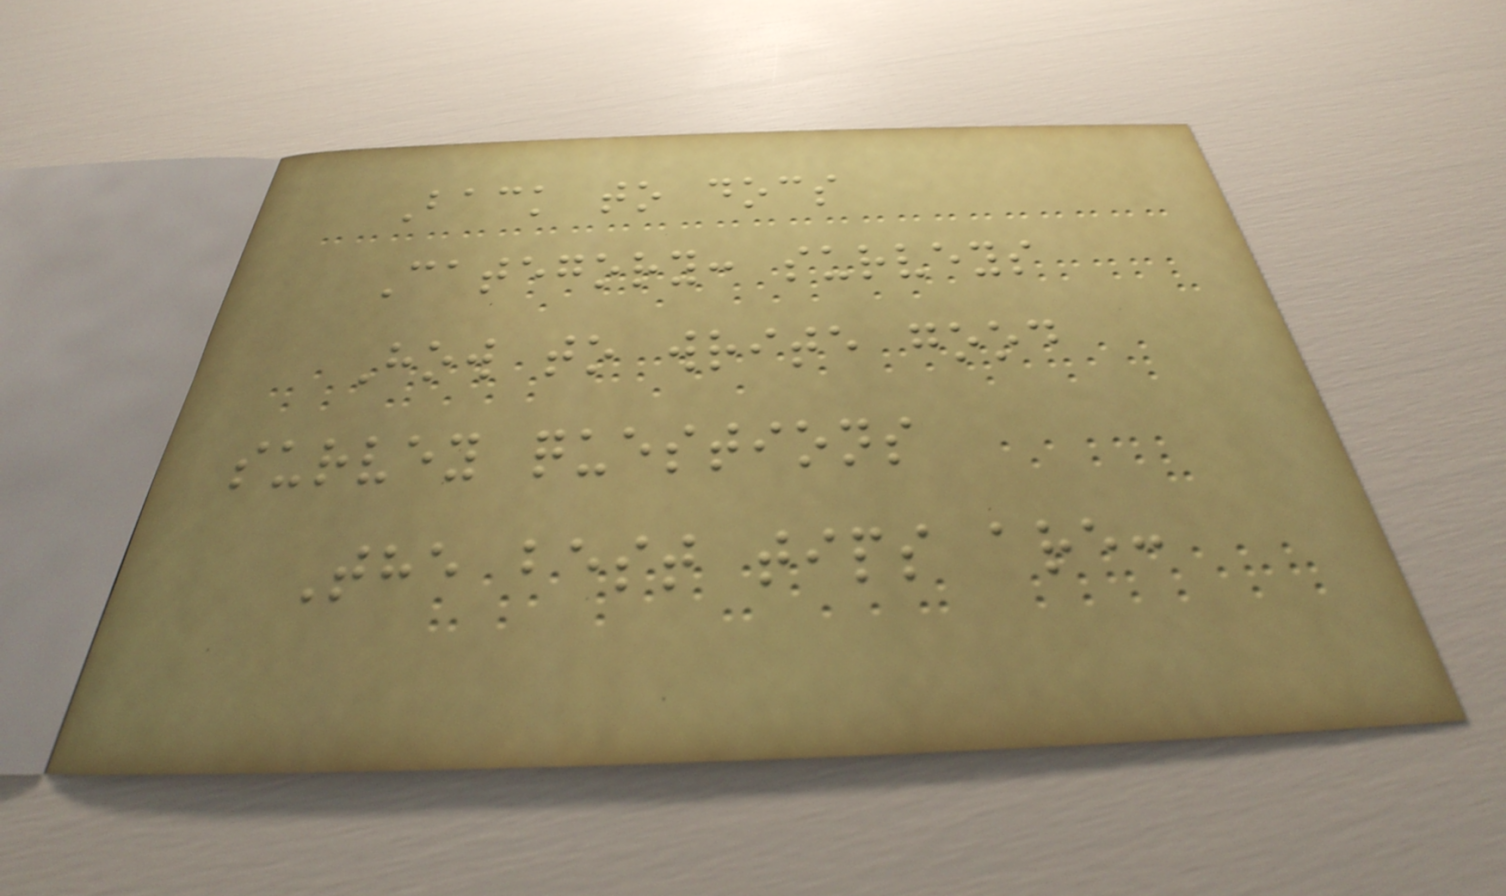Back to docs
Category: surveys
How to write good
survey questions
The best tips are:
